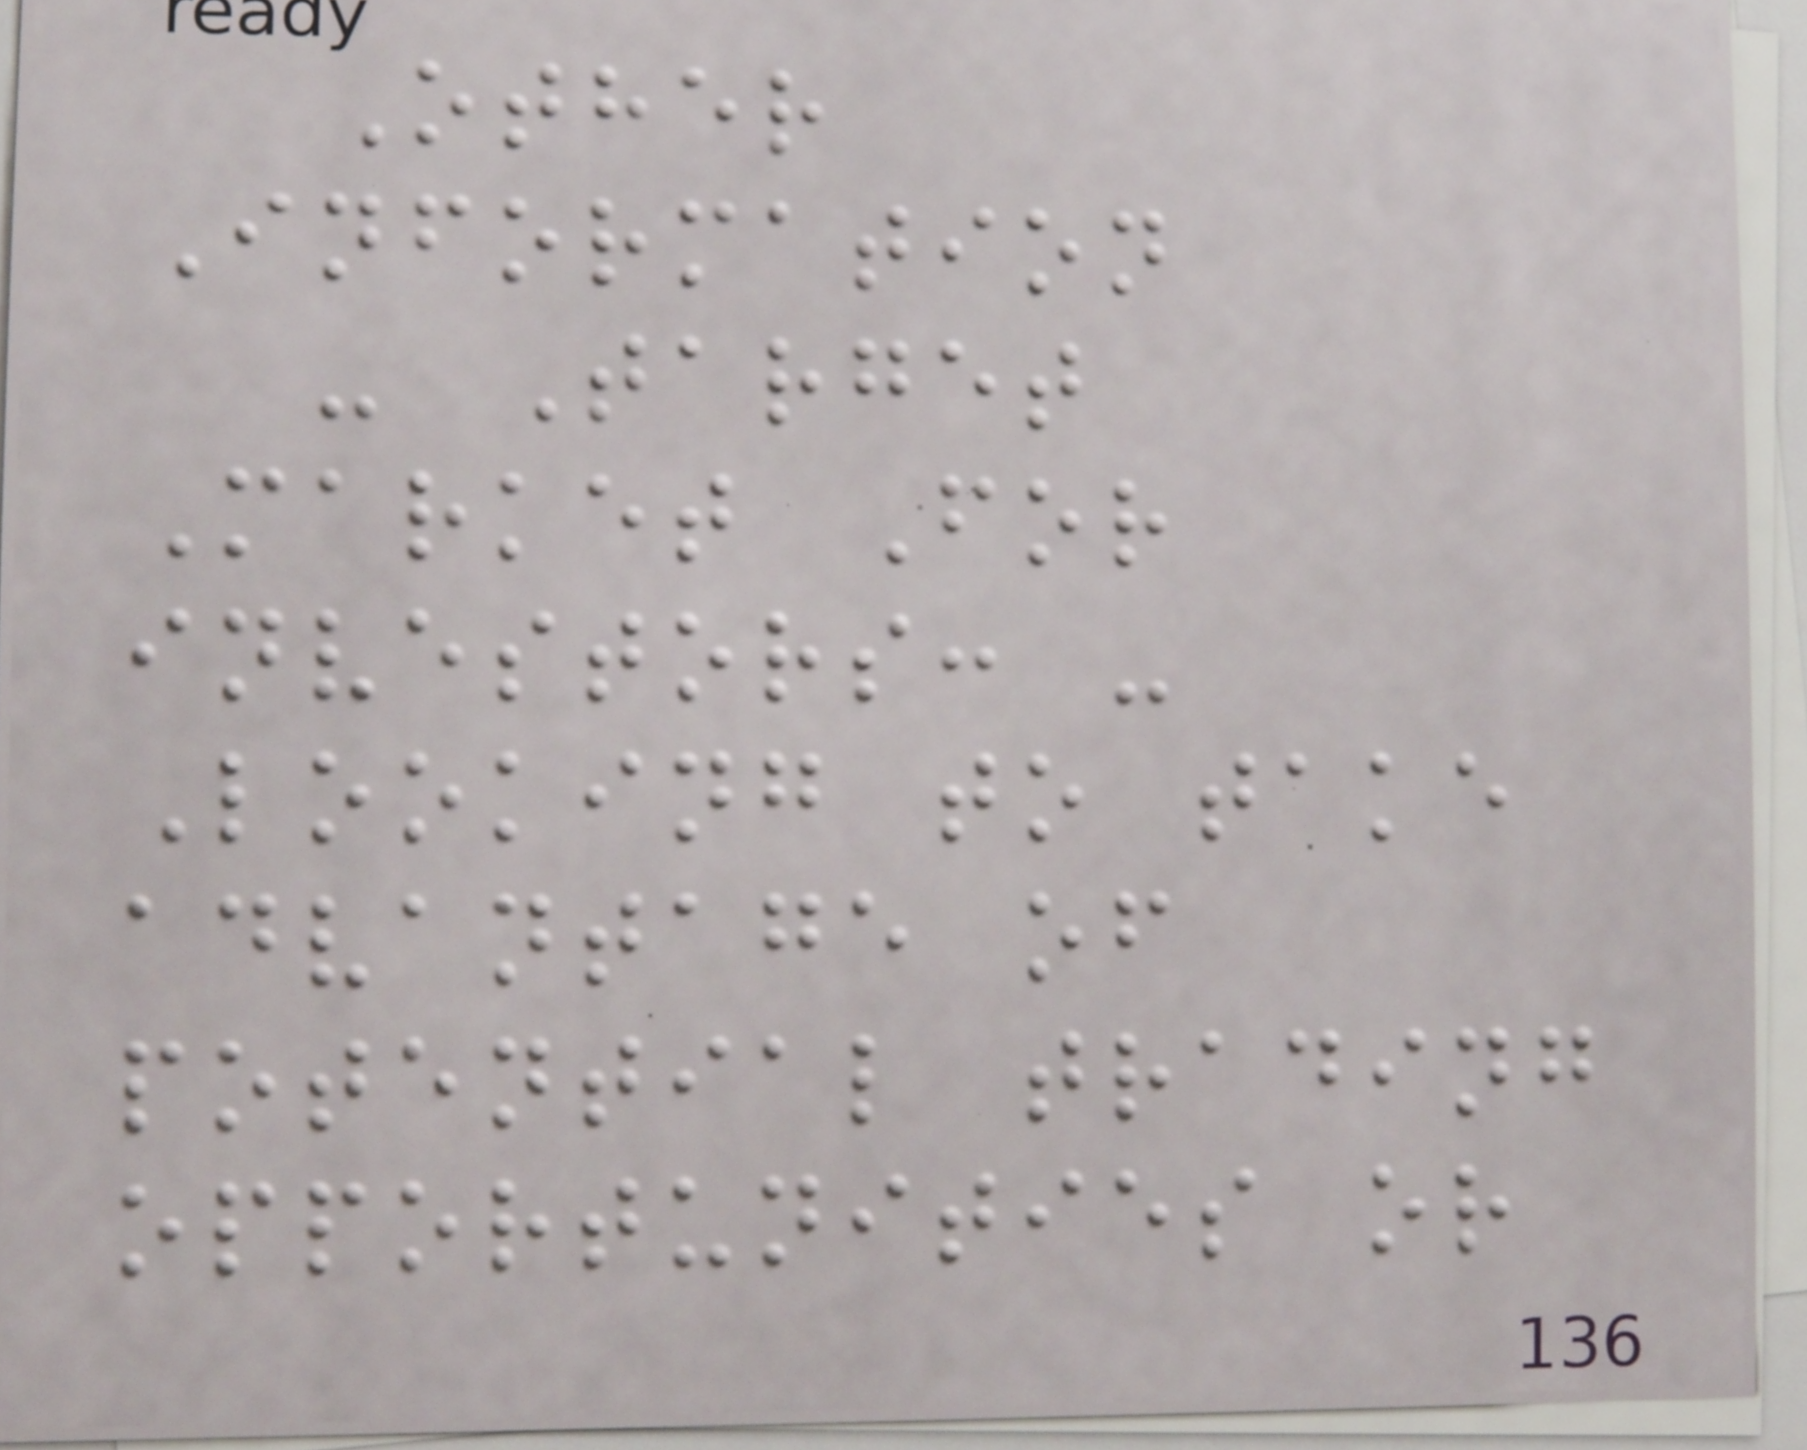Other
Information
- Target
Market For
investors: -
Looking to take
advantage of
potential trading
opportunities or
